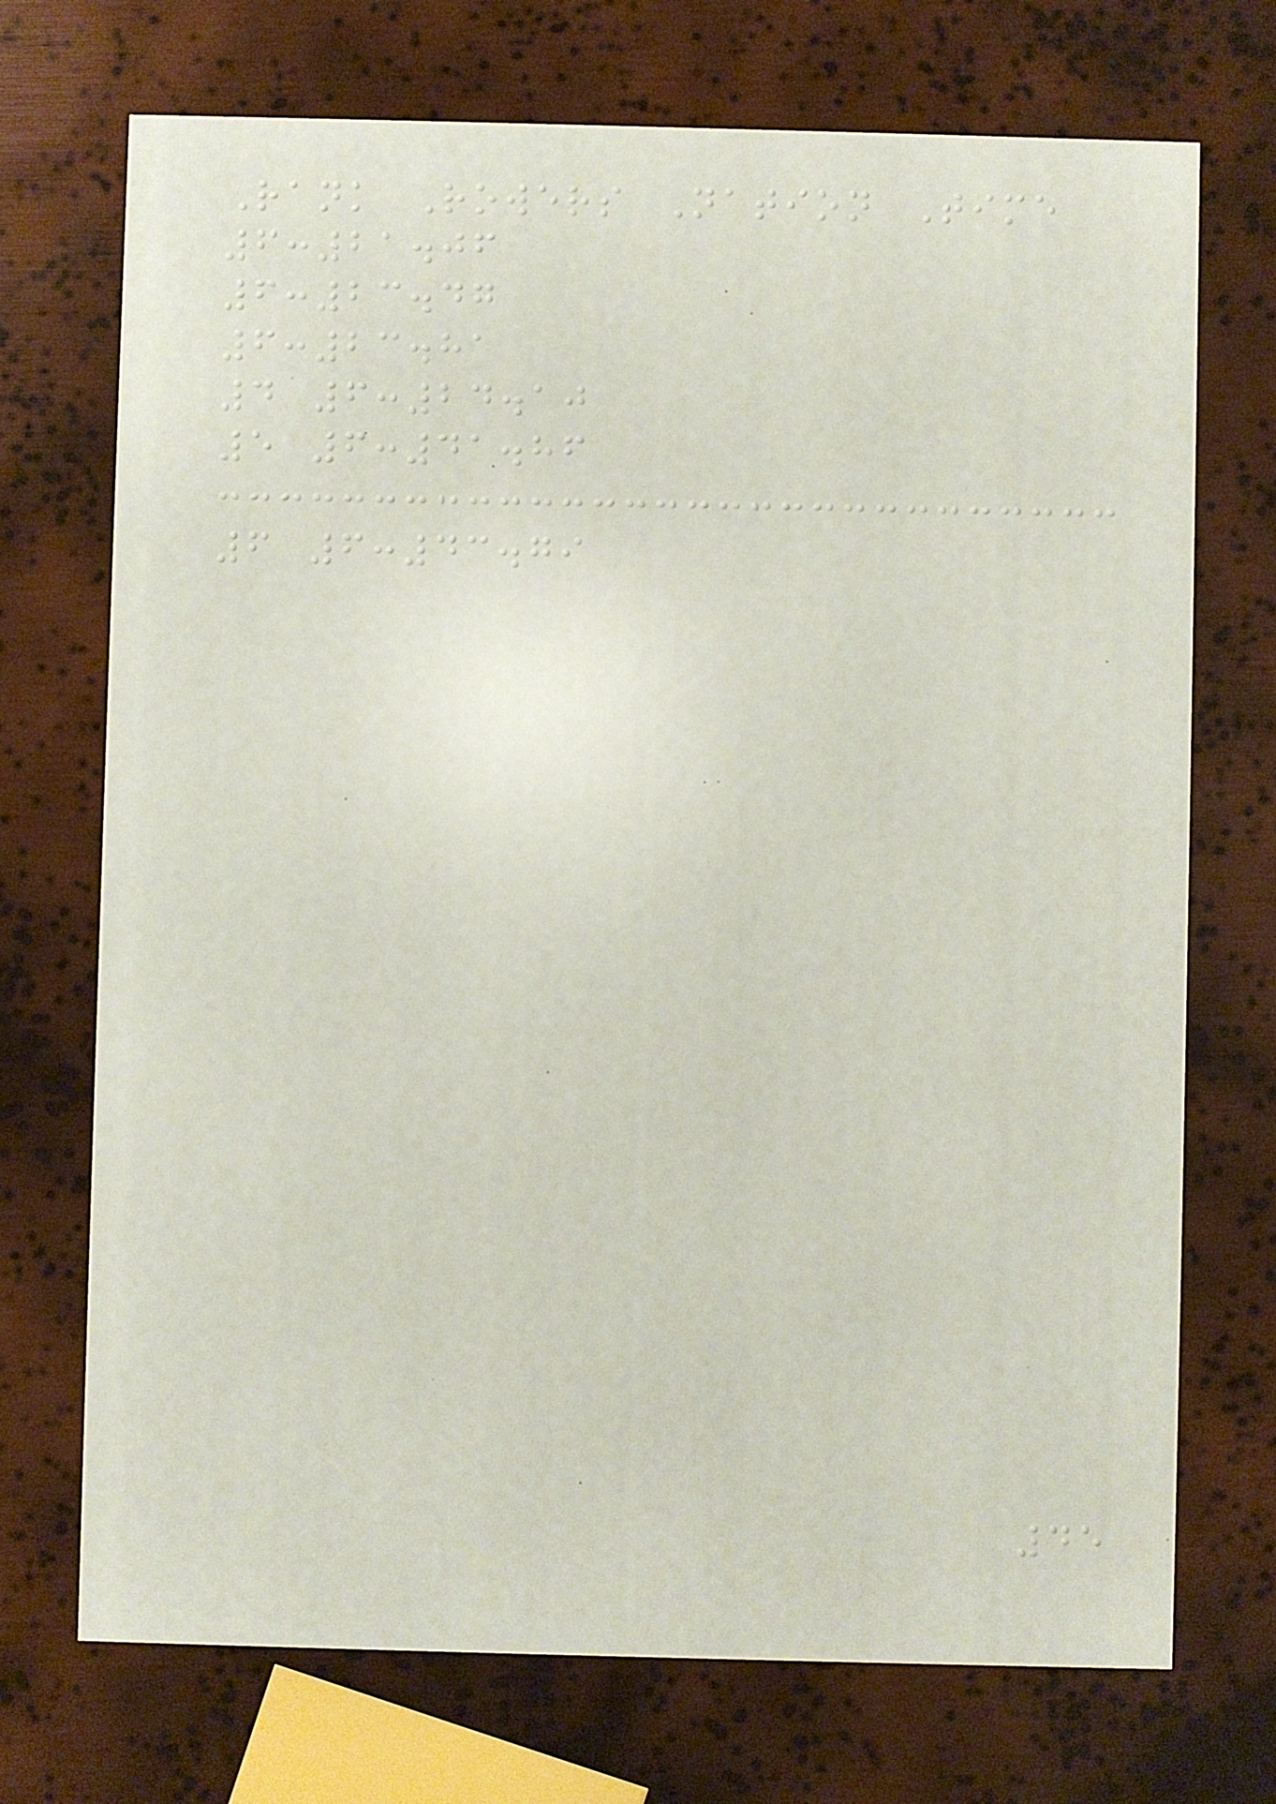Rank Rowers Nation Time
6:21.06
6:23.47
6:23.81
4 6:24.10
5 6:41.86
6 6:43.79
45
